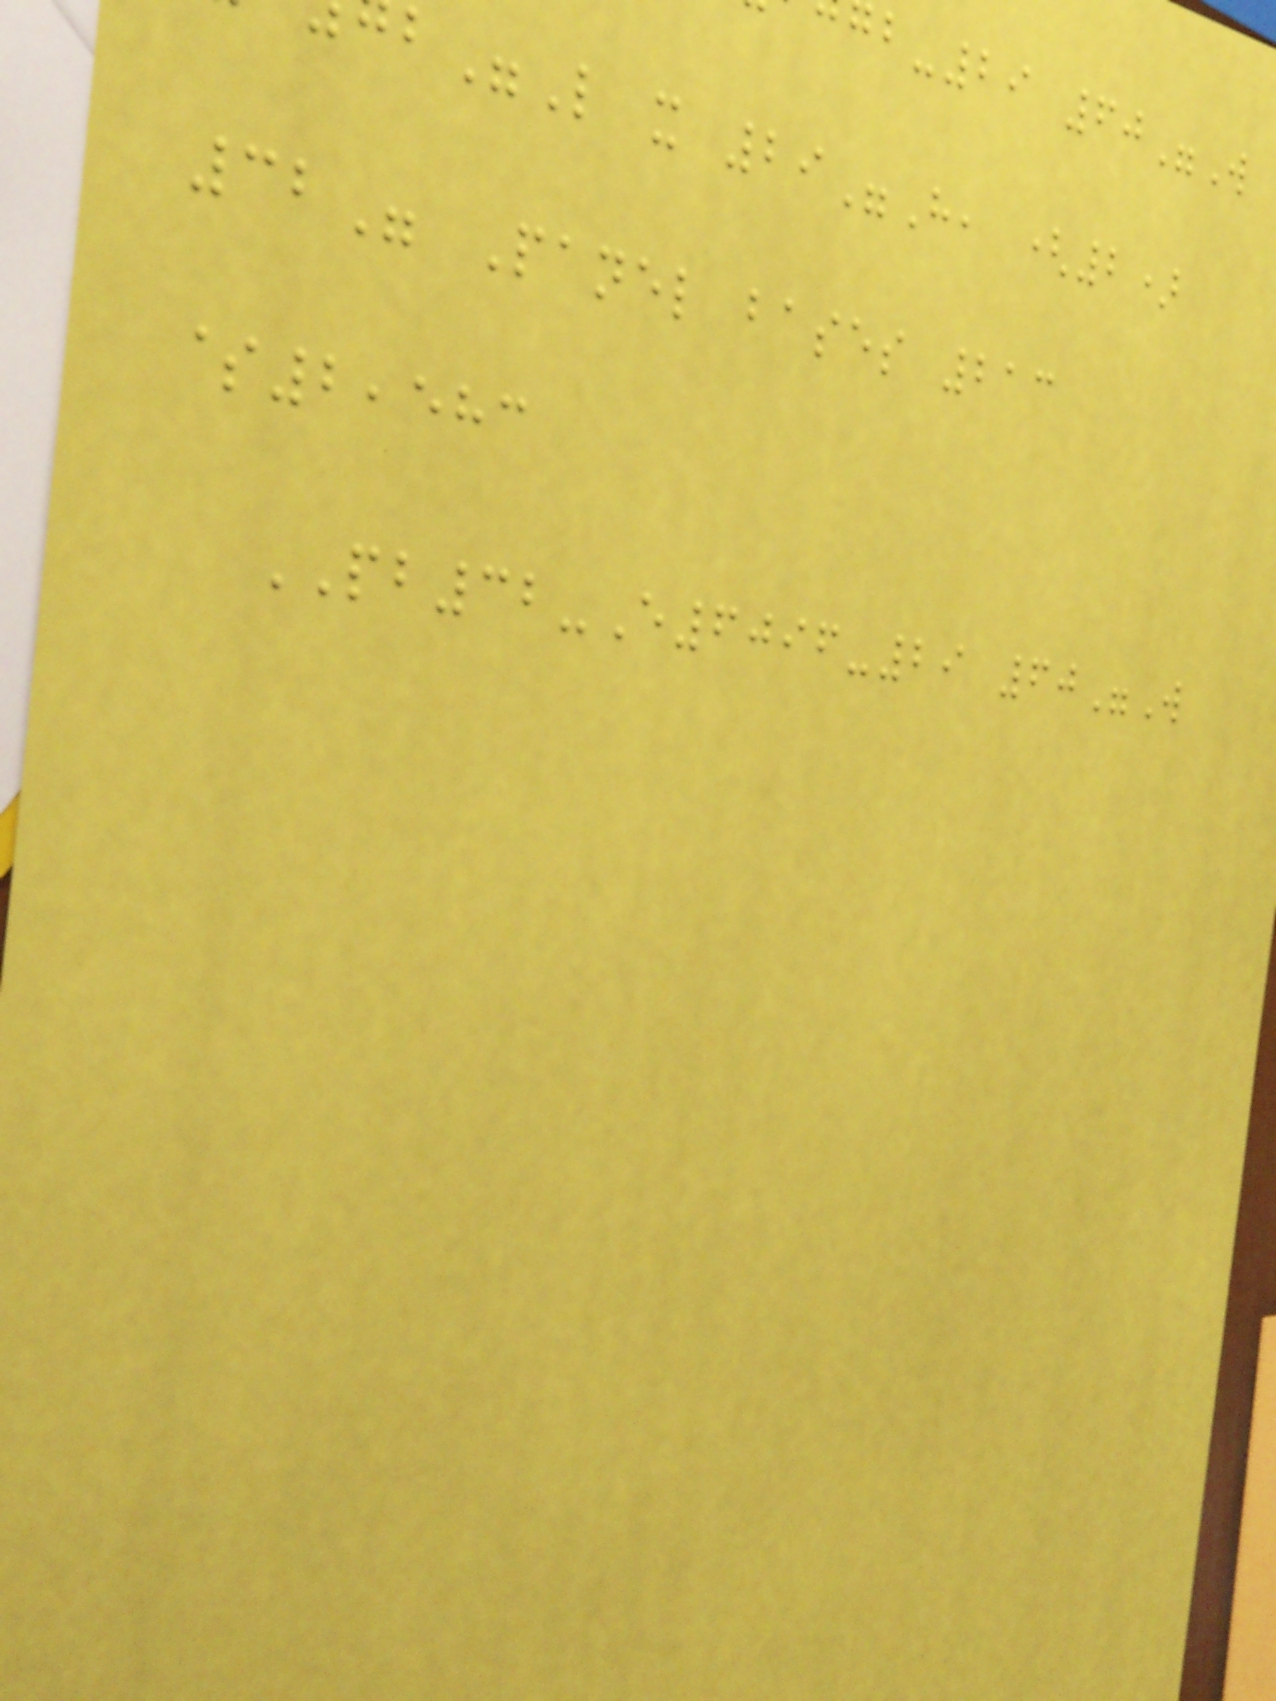-29 60"W
L x 29"H, (2)
32" Panel bases 213
$2,583
PB32-E6096-29 60"W
